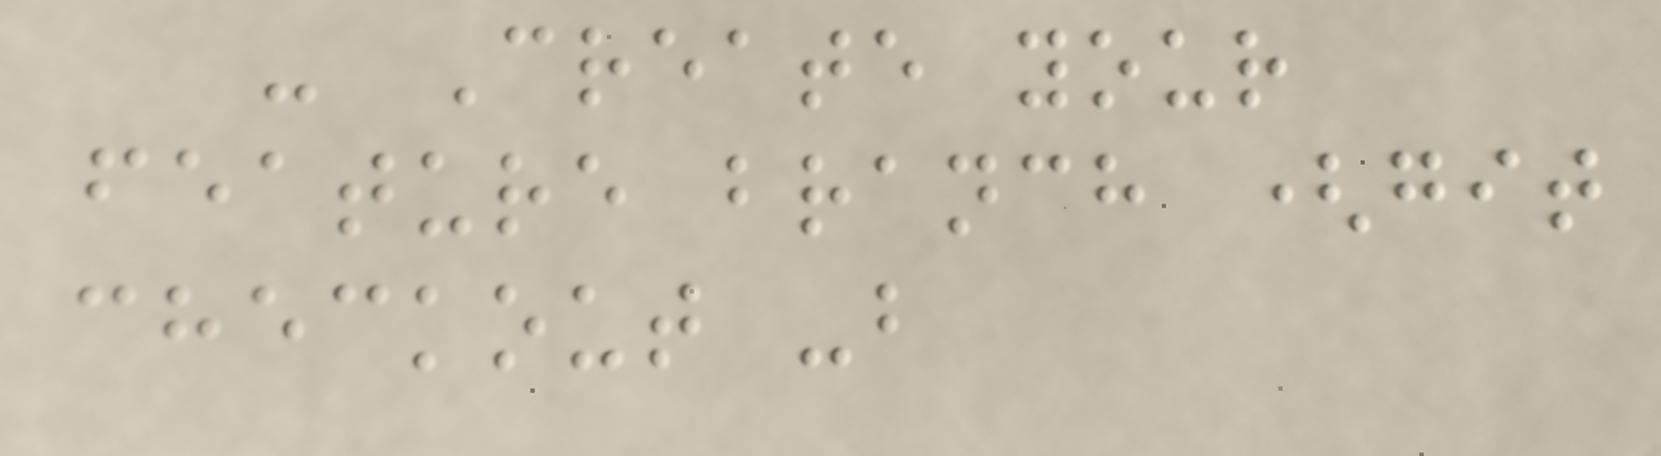- Create your
feature branch (git
checkout -b
